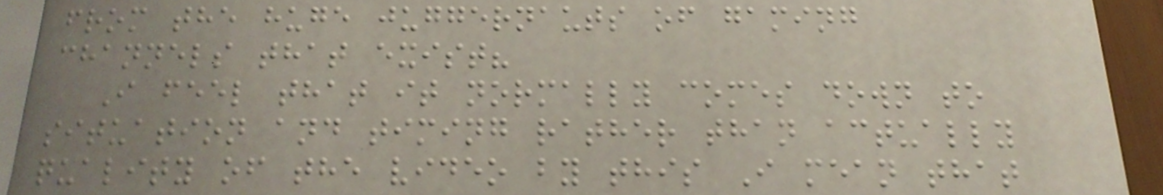from the huge juggernauts of gaming
channels that exist?
I feel that it normally comes down to
situation and timing rather than actually
quality of the video by this I mean that
